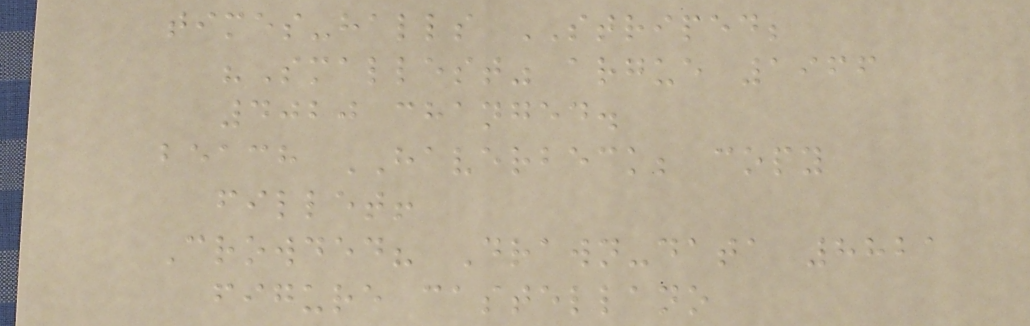times-halls STRIPED;
"Smallest" argue 1966
4020 changed.
beach HAVERBECK; copy
fillet!
Crowded? Drawn-data 8821
figure castellano
